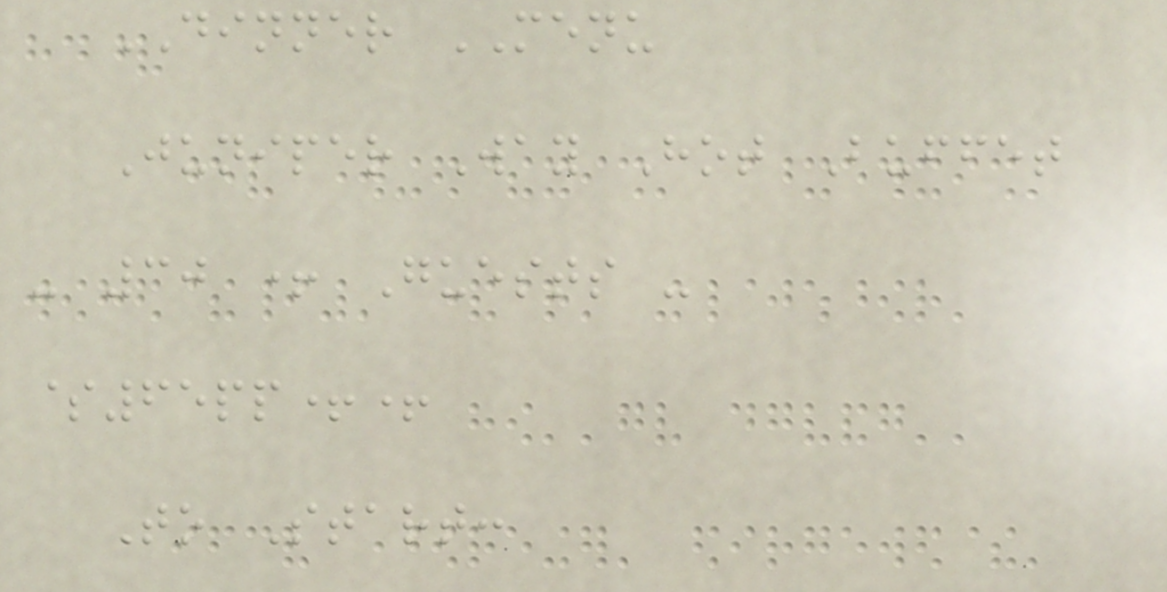DINNER MENU
Juniper Way Hot Buffet
- 30 + Guests -
$65pp++
To Start:
